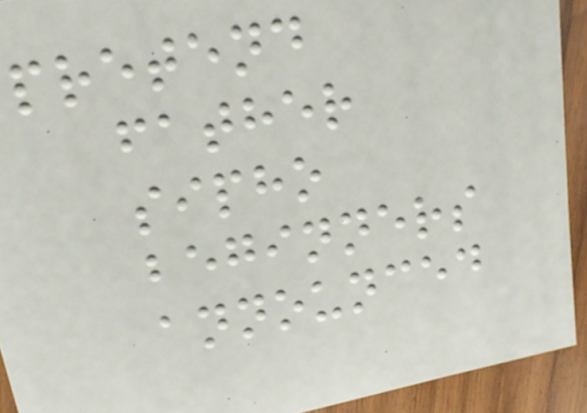pretend
father
sipho
beginners
announced
